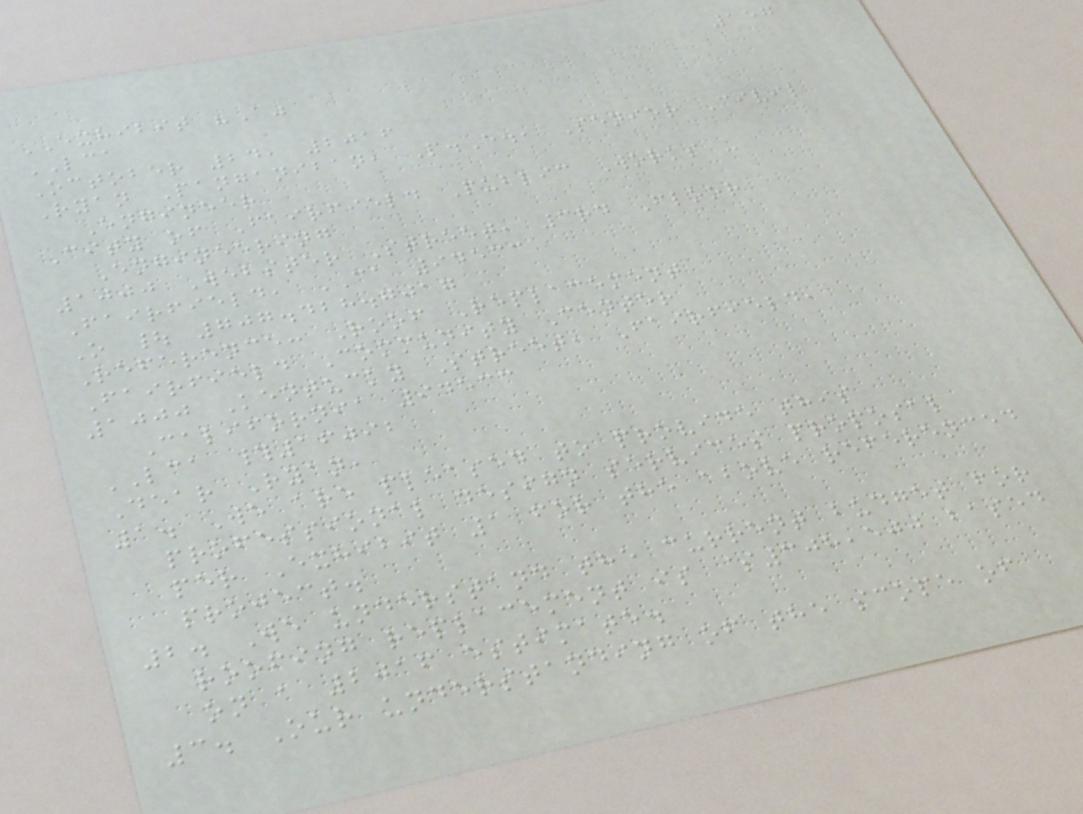157
EXHIBIT "A"
LCA
October 24, 2016
Ryan Panganiban, P.E., Senior Civil
Engineer
City of Fairfield Public Works -
Engineering
1000 Webster Street, 3rd Floor
Fairfield, CA 94533
O | 707.428.7017
Reference: Roof Replacement
Fairfield Community Center
1000 Kentucky Street, Fairfield,
California 94533
LCA #16092
Dear Ryan,
1. We are pleased to provide this
professional design services proposal
per Exhibit 1 for the above referenced
project.
2. We understand the current budget for
roofing replacement is $308,500 based
on a 2016 estimate.
3. Our understanding of the scope of
